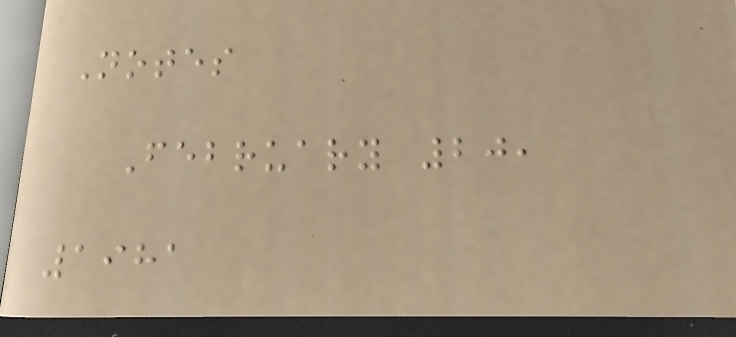Notes
February 20,
1981
